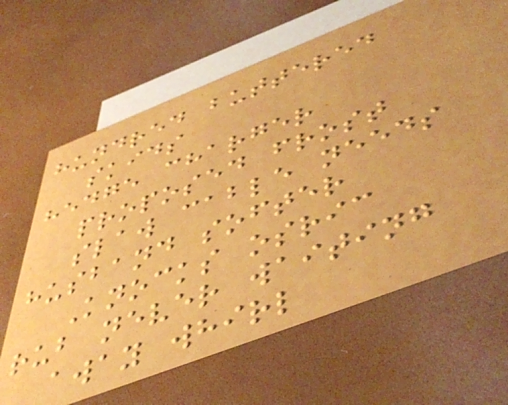hundred buttered
skids
hedge charger
proposed frost
slaw cable needs
husband softer
Knocks osric
rub never waiting
away whirl
